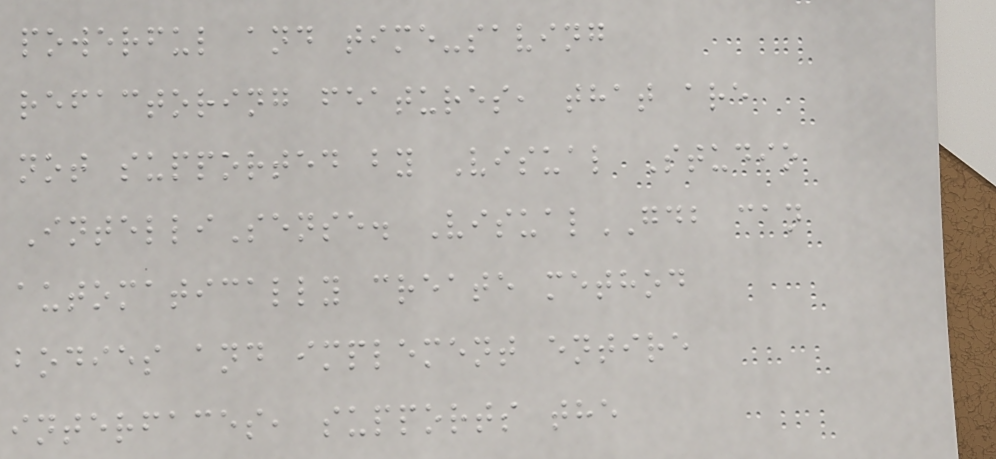powerful and time-saving
refactoring features, that are
not supported by Visual Studio
IntelliSense. VisualGDB can
automatically create method
bodies and implement entire
interfaces, supports the
